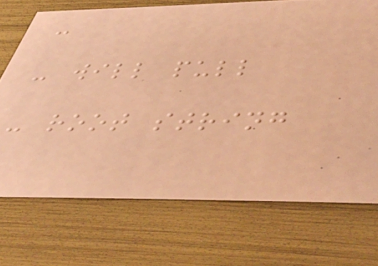-
- will pull
- root string
